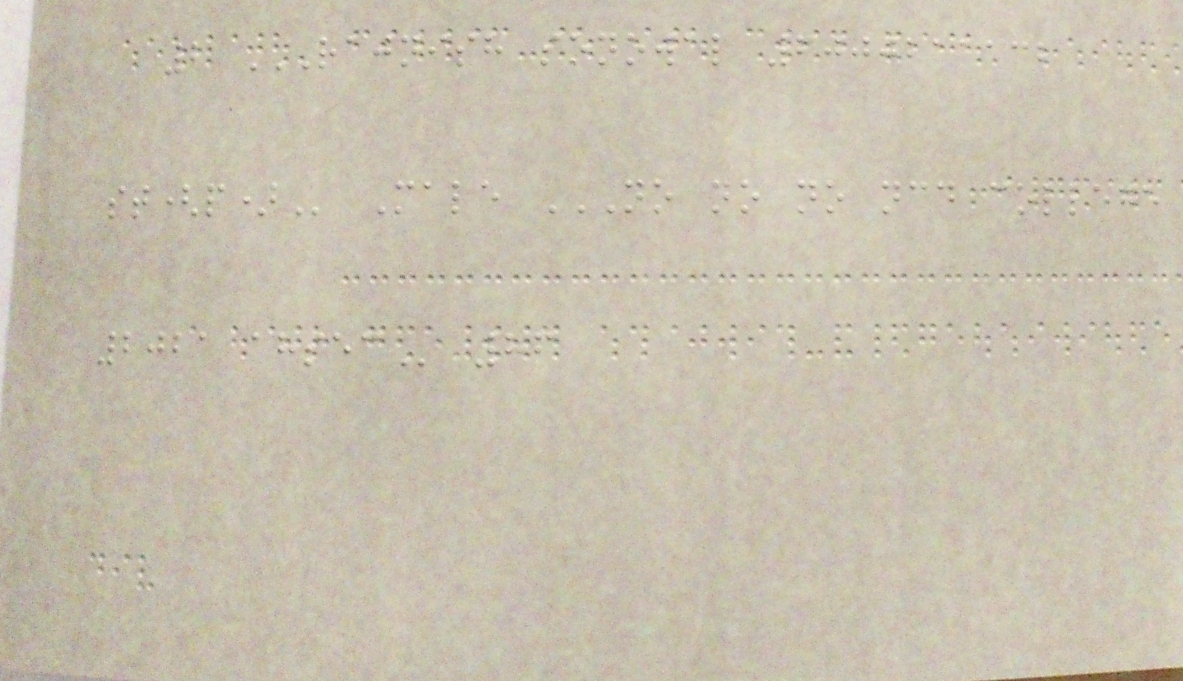2 RAJNISH SONOWAL 6000211132
ST(P) Male NO NO NO NCD COLLEGE
2021 AHSEC 86
